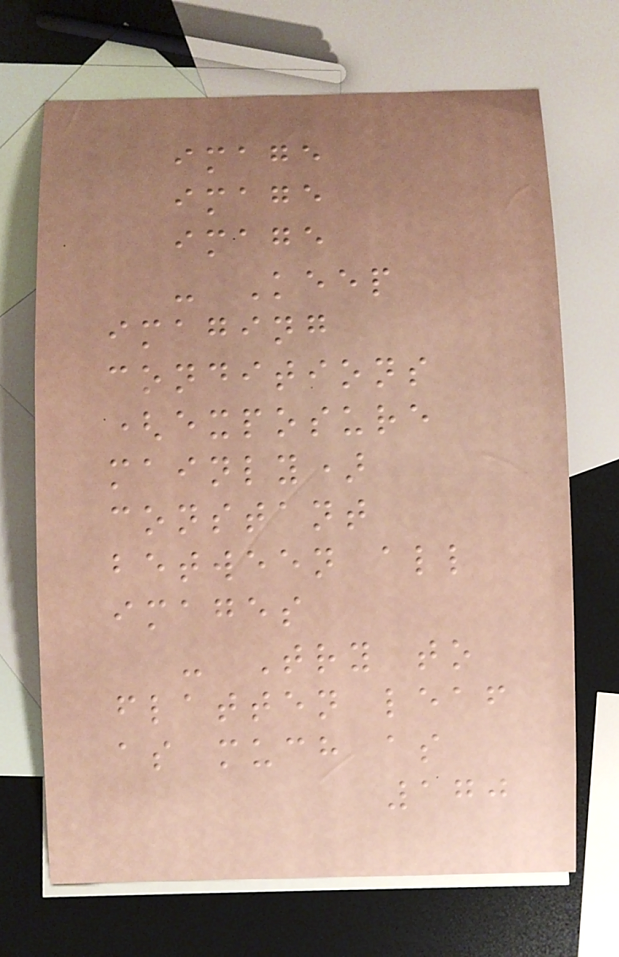image
image
image
- Keep
imaging
conditions
(exposure
mainly)
constant
between all
images
- Try to
flatten leaf
as much as
170
